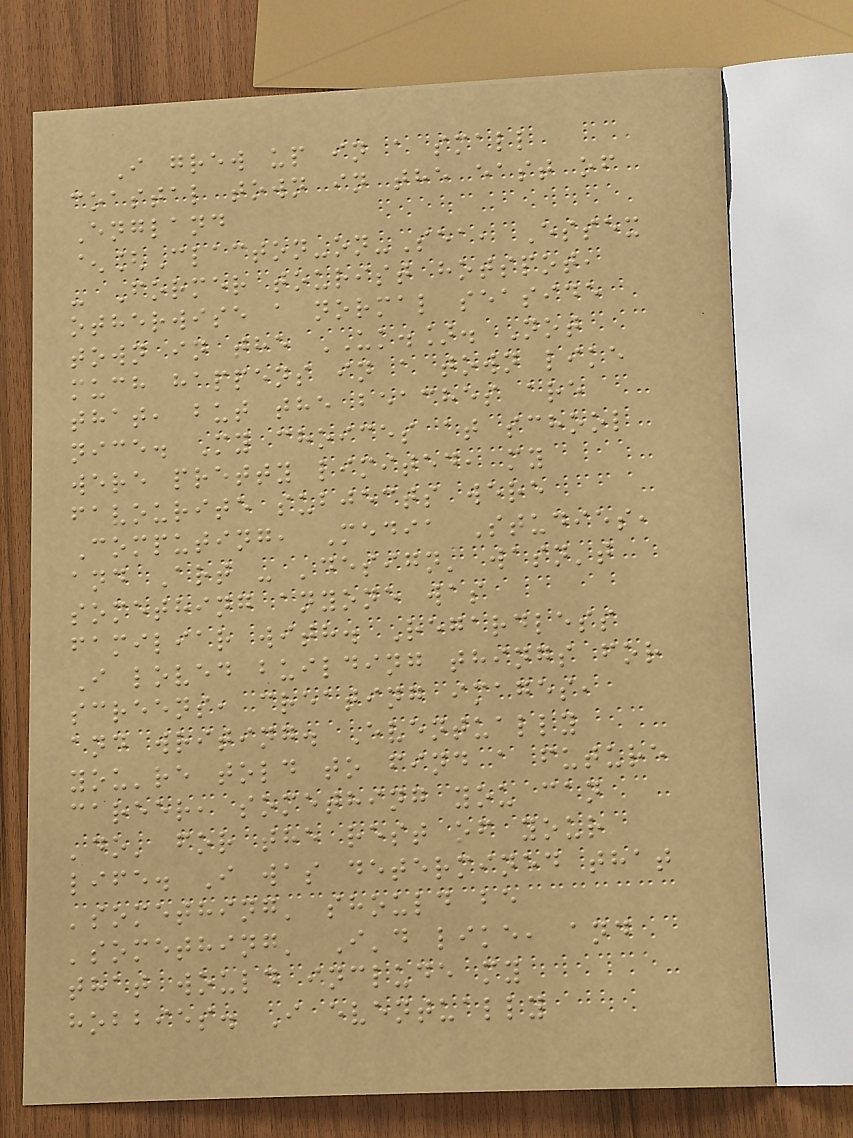I grew up in a small
coastal town in the east of
England
^[Clacton-on-Sea, Essex
- Former tourist hotspot,
otherwise a normal seaside
town in the UK.]. Not
much happens in a town like
that, but the beaches are
nice. My choices at school
were pretty limited, my
favourite subjects were
Computing, Media Studies,
and Art - 'design' wasn't
something anyone was
familiar with. Regardless
I loved building things for
screens, creating images,
and writing. Eventually
you're told to find a future
career, something you can
'do' for the rest of your
life. I was determined that
'something' should be
'something' I'd like, and
that would include my
hobbies. I eventually
